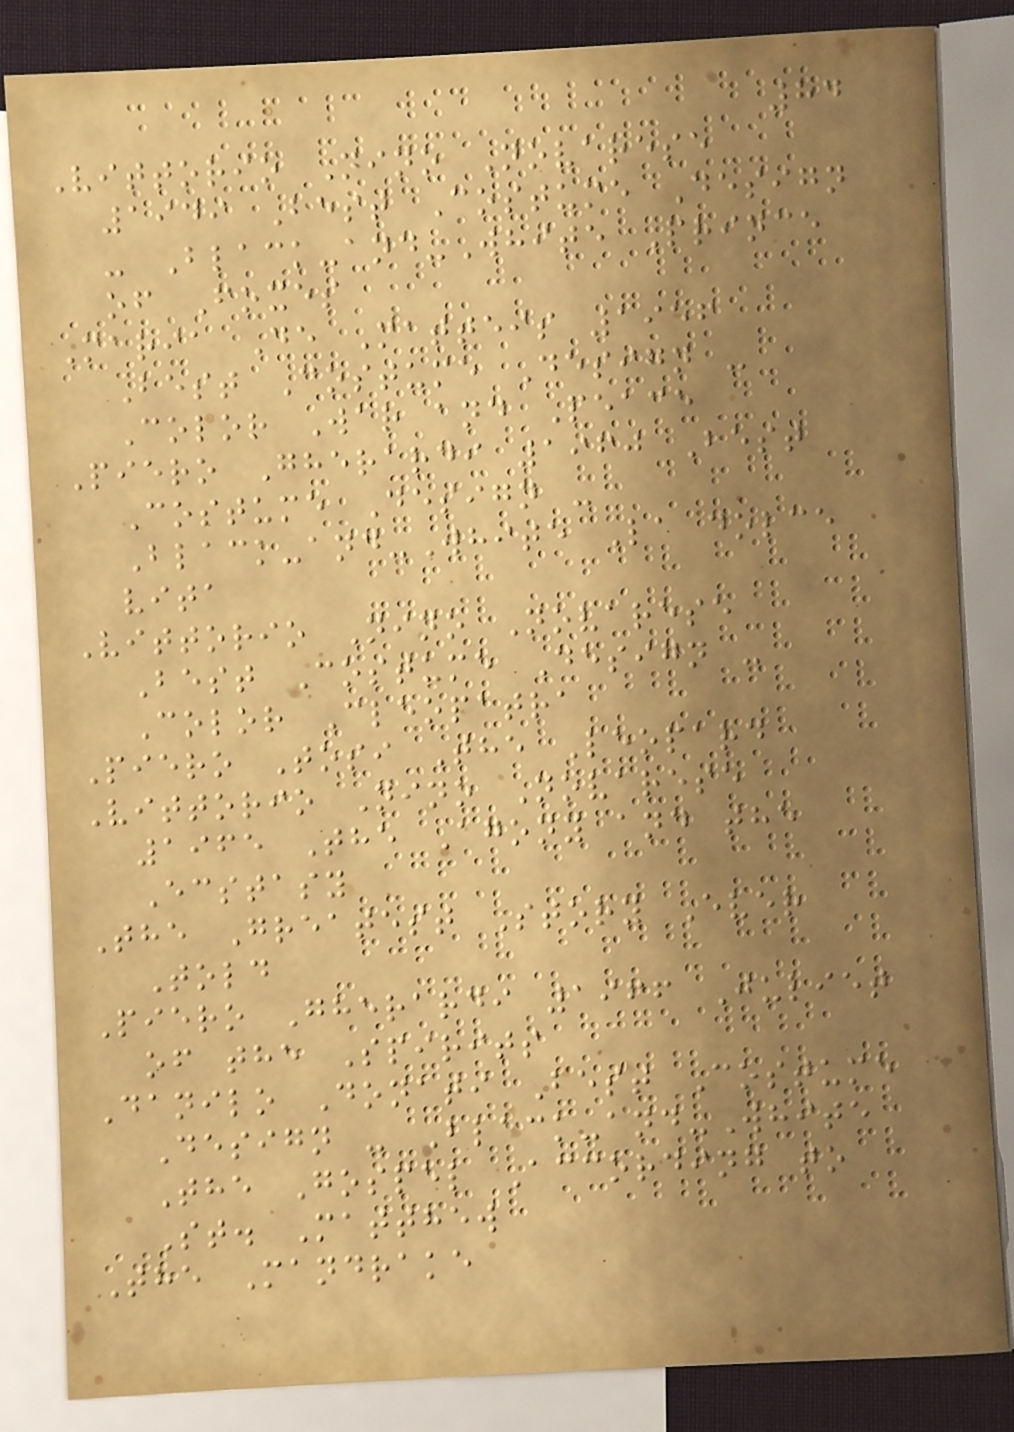84
Vittorio Nino Novarese
1949 Best Costume Design
- Black-and-White Prince
of Foxes
Maria De Matteis 1956
Best Costume Design -
Color War and Peace
Piero Gherardi 1960 Best
Costume Design -
Black-and-White La dolce
vita
Vittorio Nino Novarese
Best Costume Design -
Color Cleopatra
Piero Tosi The Leopard
Vittorio Nino Novarese
1965 The Agony and the
Ecstasy
The Greatest Story Ever
Told
Piero Gherardi 1966 Juliet
of the Spirits
Danilo Donati Best Costume
Design - Black-and-White
The Gospel According to
St. Matthew
The Mandrake
